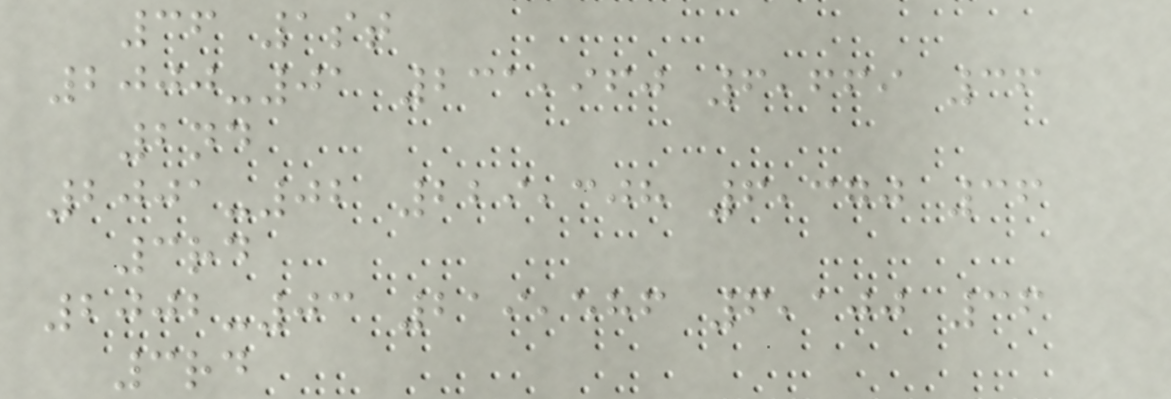36 1st
2000-01 231,960 6,669 36
2nd
2001-02 229,308 6,370 36
3rd
2002-03 219,586 6,100 36
3rd
